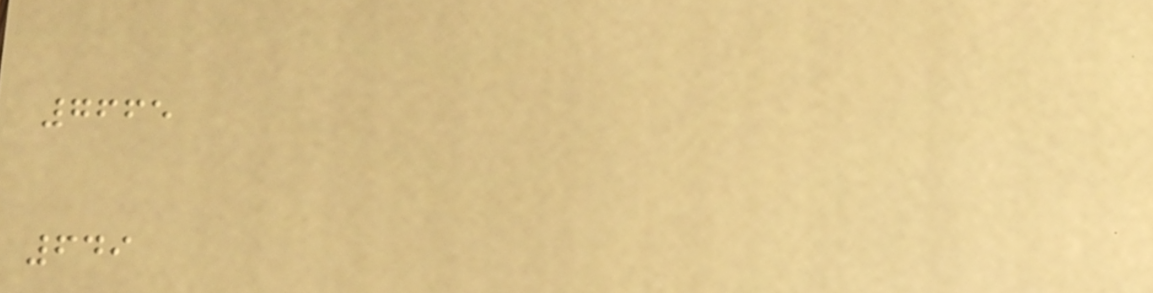7665
649
